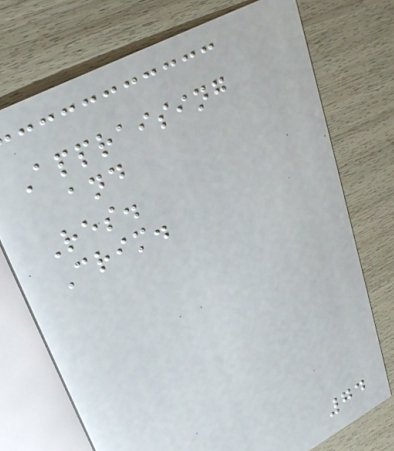Appraising
and
Res.
Crim.
74
